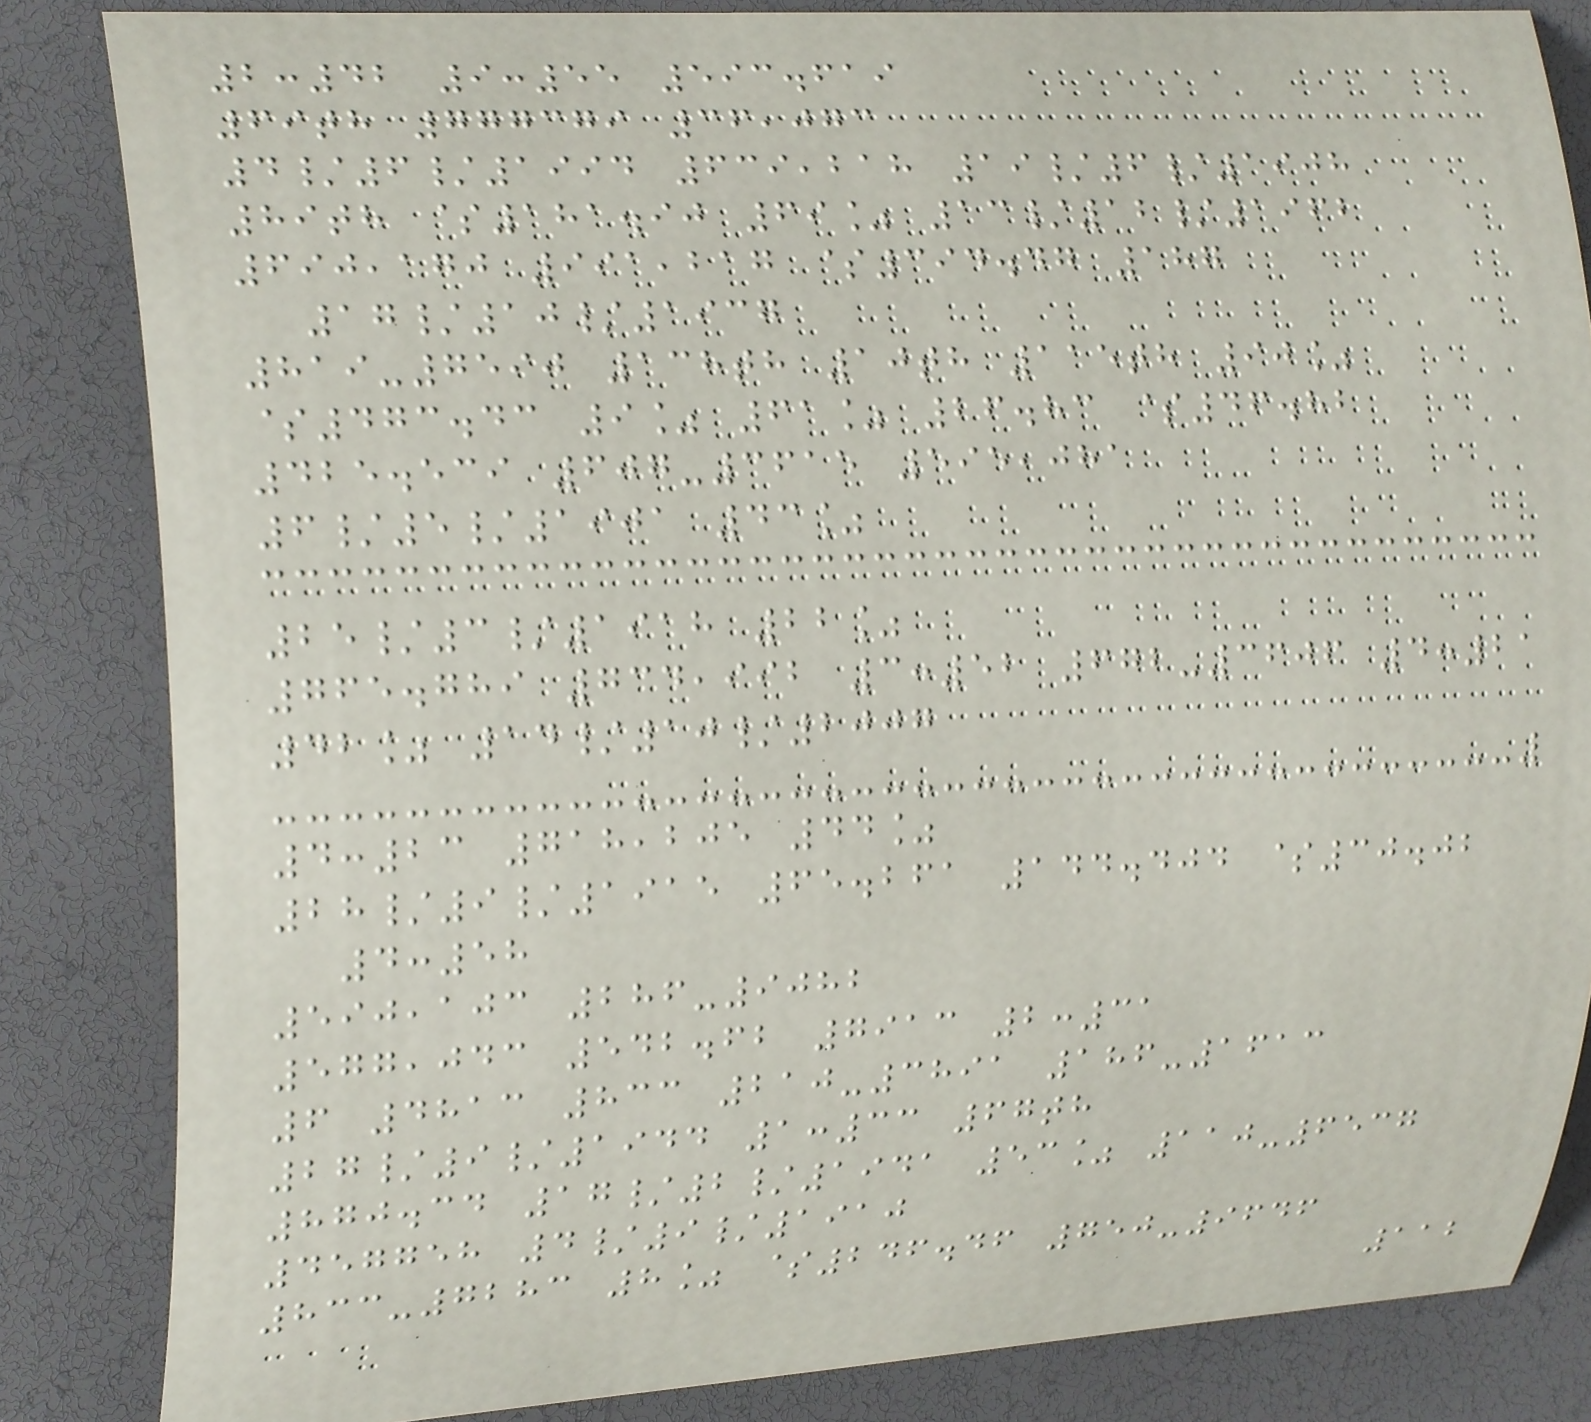2:42 9:55 593.619
69th 777379 36,073
4/6/1994 639,218 19/6/1908
89th $181.90 69% 13/12/1962
690,170 991,217 $394.47 187
17/10/1937
819-7590 138th 10th 115th 90%
$473.43 9% 61% 26.83 $46.82
425.539 607-3615 595,081
6/5/1901 43%
25/3/1918 22%
765.789 734,992 3:52 672-3606 4:21
42% 14/10/2007
4:23 718,205 44%
28/9/1915 65.261 144.404 $30.02
4:58
590,103 286-9082
577,043 542.62 7913 2:31
6 4813 833 210-3891 186-1613
27/9/1944 1:33 67th
870.34 17/2/1941 53% 110-6537
457758 4/9/1910
833-7283 8% $246.46 750-9646
112
